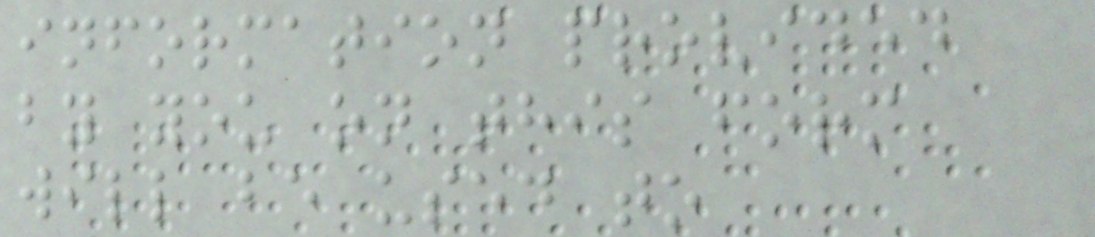information provided
by you on this form
will be used to
